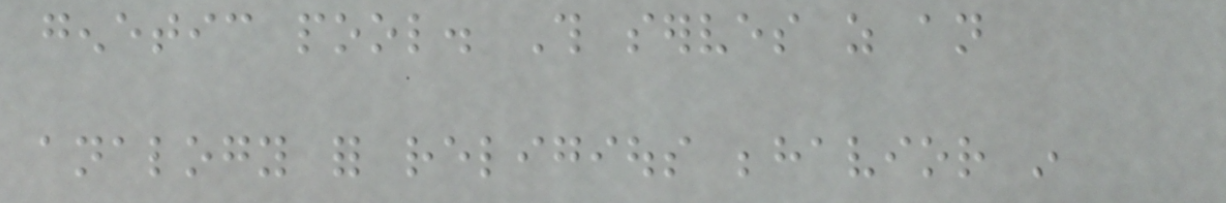genetic pool. This serves as an
analogy for religious behavior in
